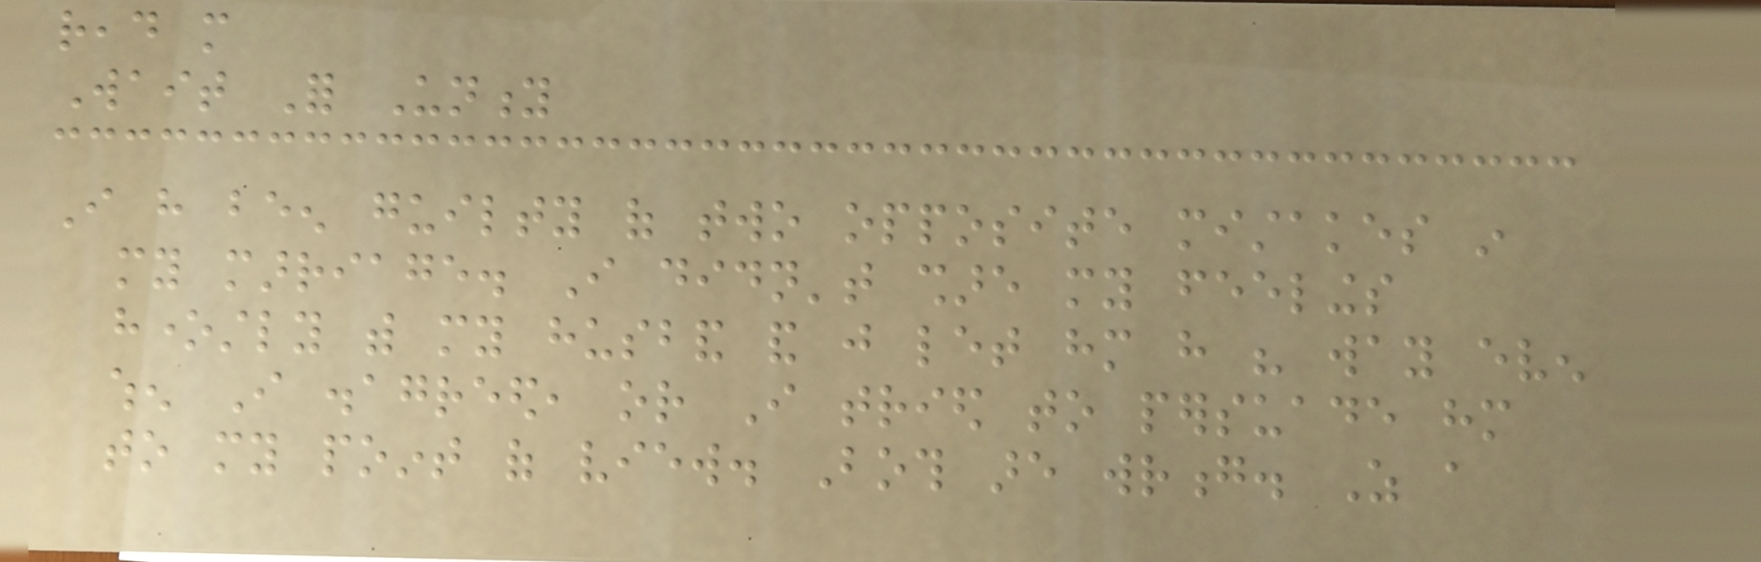read more
Wait For Unity
I have been guilty of two opposite mistakes in
my marriage. I didn't share my feelings
honestly with my husband and just let him have his way even
when I disagreed, or I tried to persuade him
to my point of view. Both are wrong. As a
